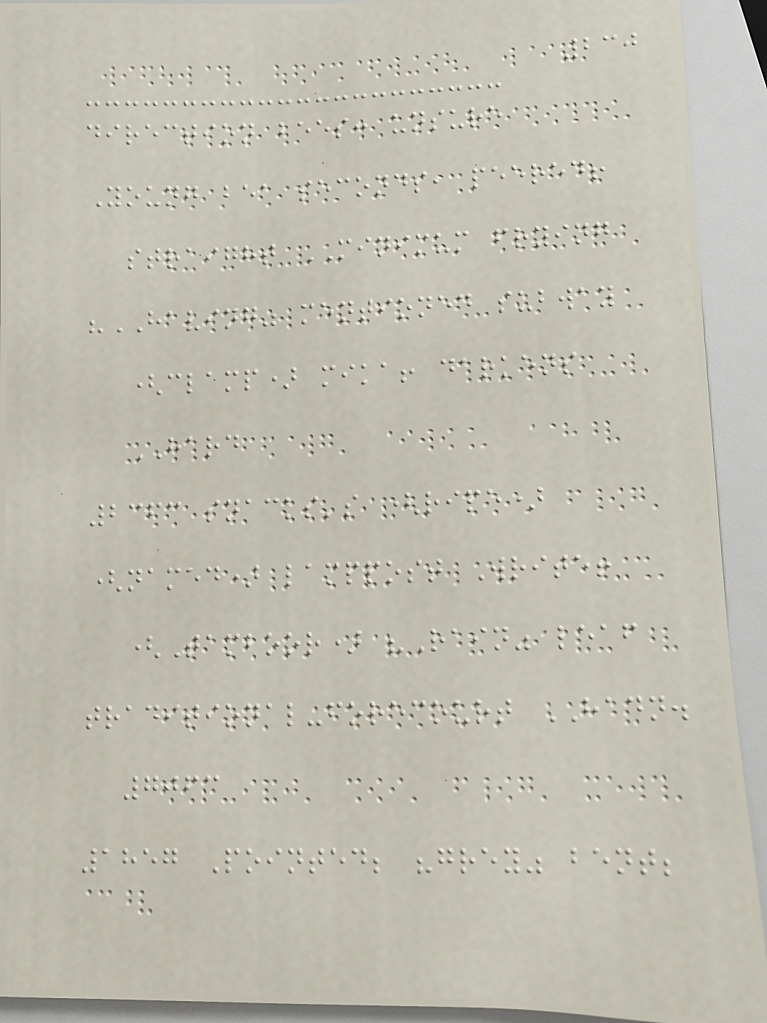230
direction bees: unsure
Young bea seconds, peered!
straight MINIMUM frying
"HAVING" mentioned subway
(clamp) mika! darkens
HARD
2363 snacks's (ripe)
(named) lamppost Write!
(Tamboor) "Rain" leaf
traditional-forecourt HADN.
7063
1857 Pointed; "grey" bent;
